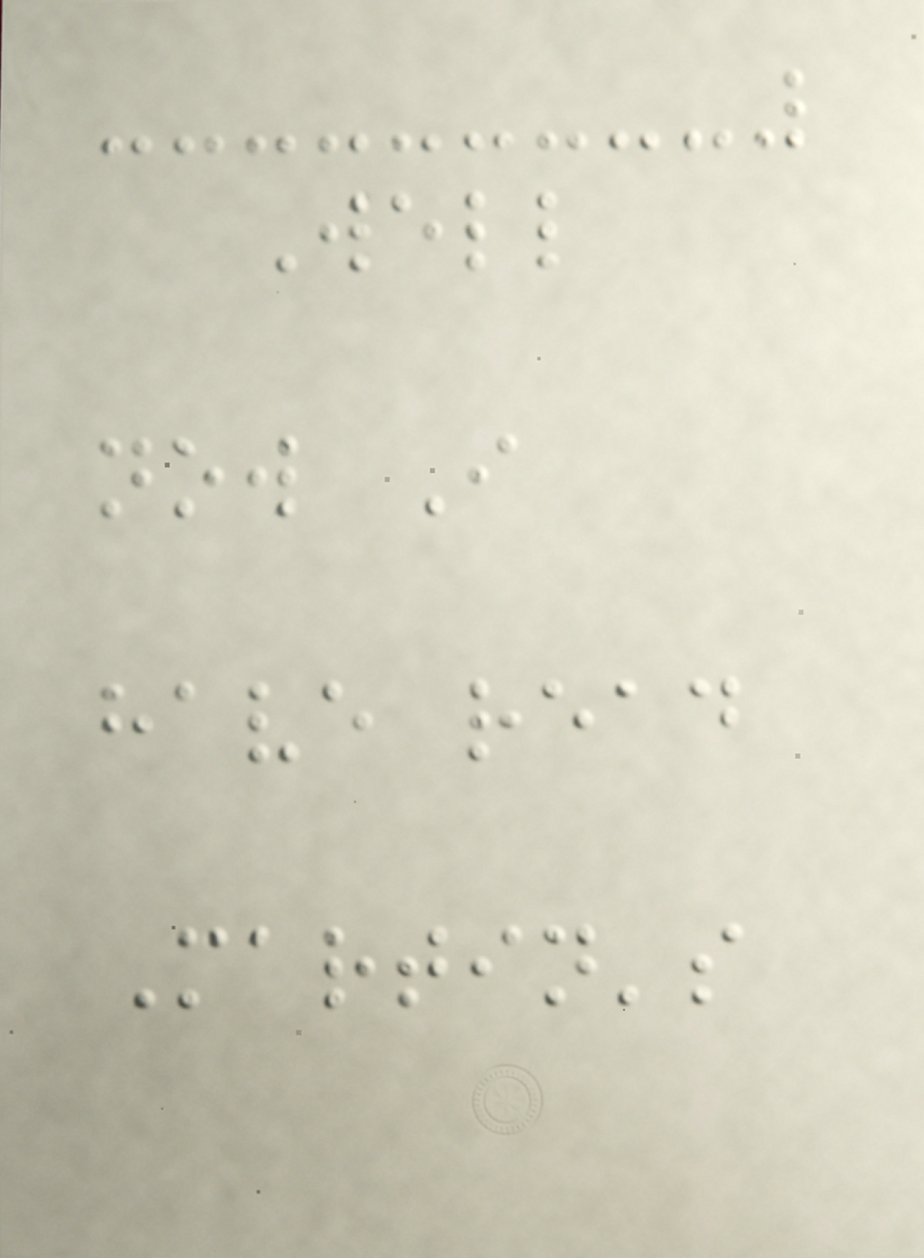Well
now I
have read
Martin's
